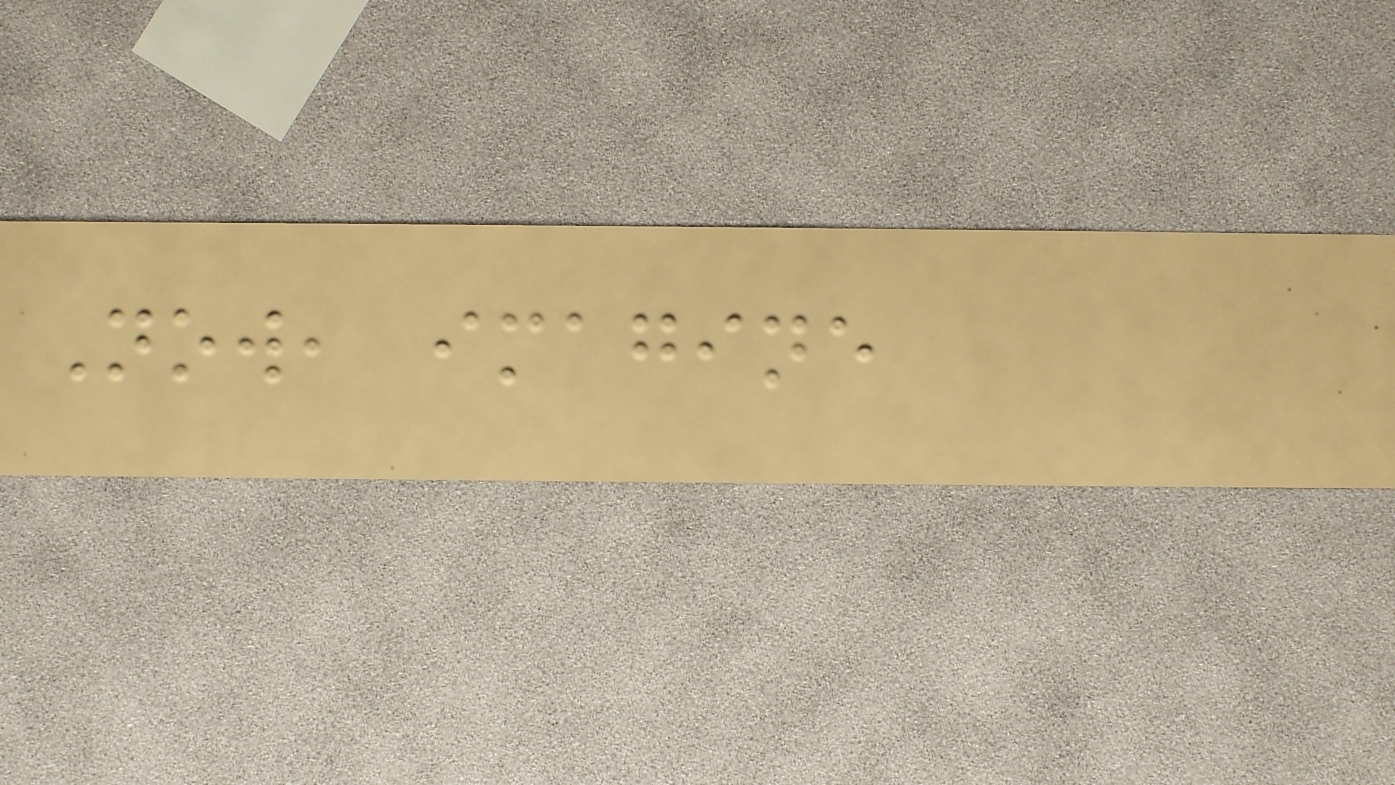Now, imagine
